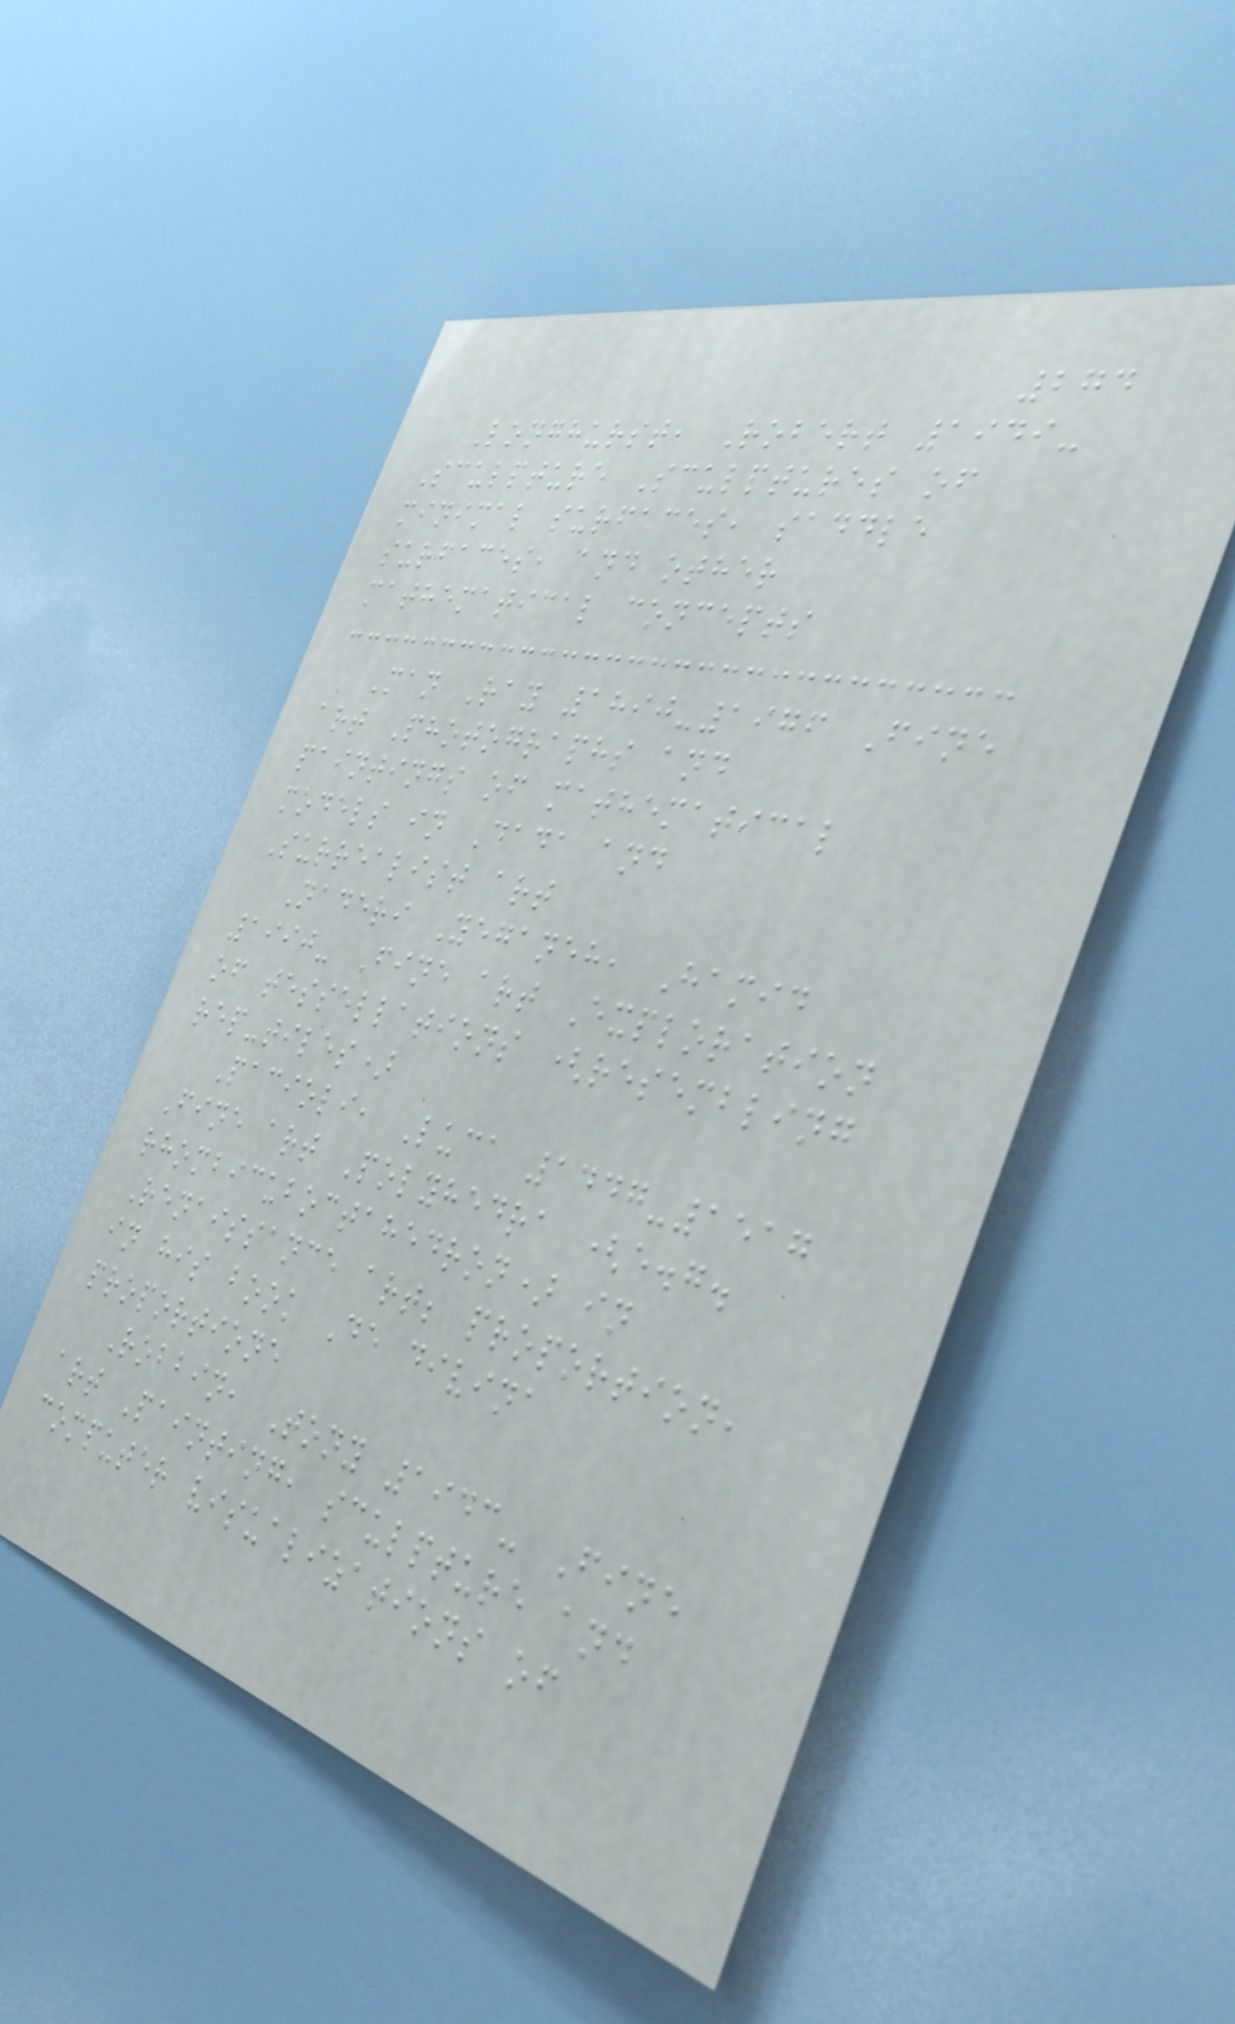274
Longhurst, Robert 1949-
Sculpture Sculptures of
minimal surfaces, saddle
surfaces, and other
mathematical concepts
Man Ray 1890-1976 Fine
art Photographs and
paintings of mathematical
models in Dada and
Surrealist art
Naderi Yeganeh, Hamid
1990- Fine art Exploration
of tessellations (resembling
rep-tiles)
Pacioli, Luca 1447-1517
Fine art Polyhedra (e.g.
rhombicuboctahedron) in
Renaissance art; proportion,
in his book De divina
proportione
Robbin, Tony 1943- Fine
art Painting, sculpture and
computer visualizations of
